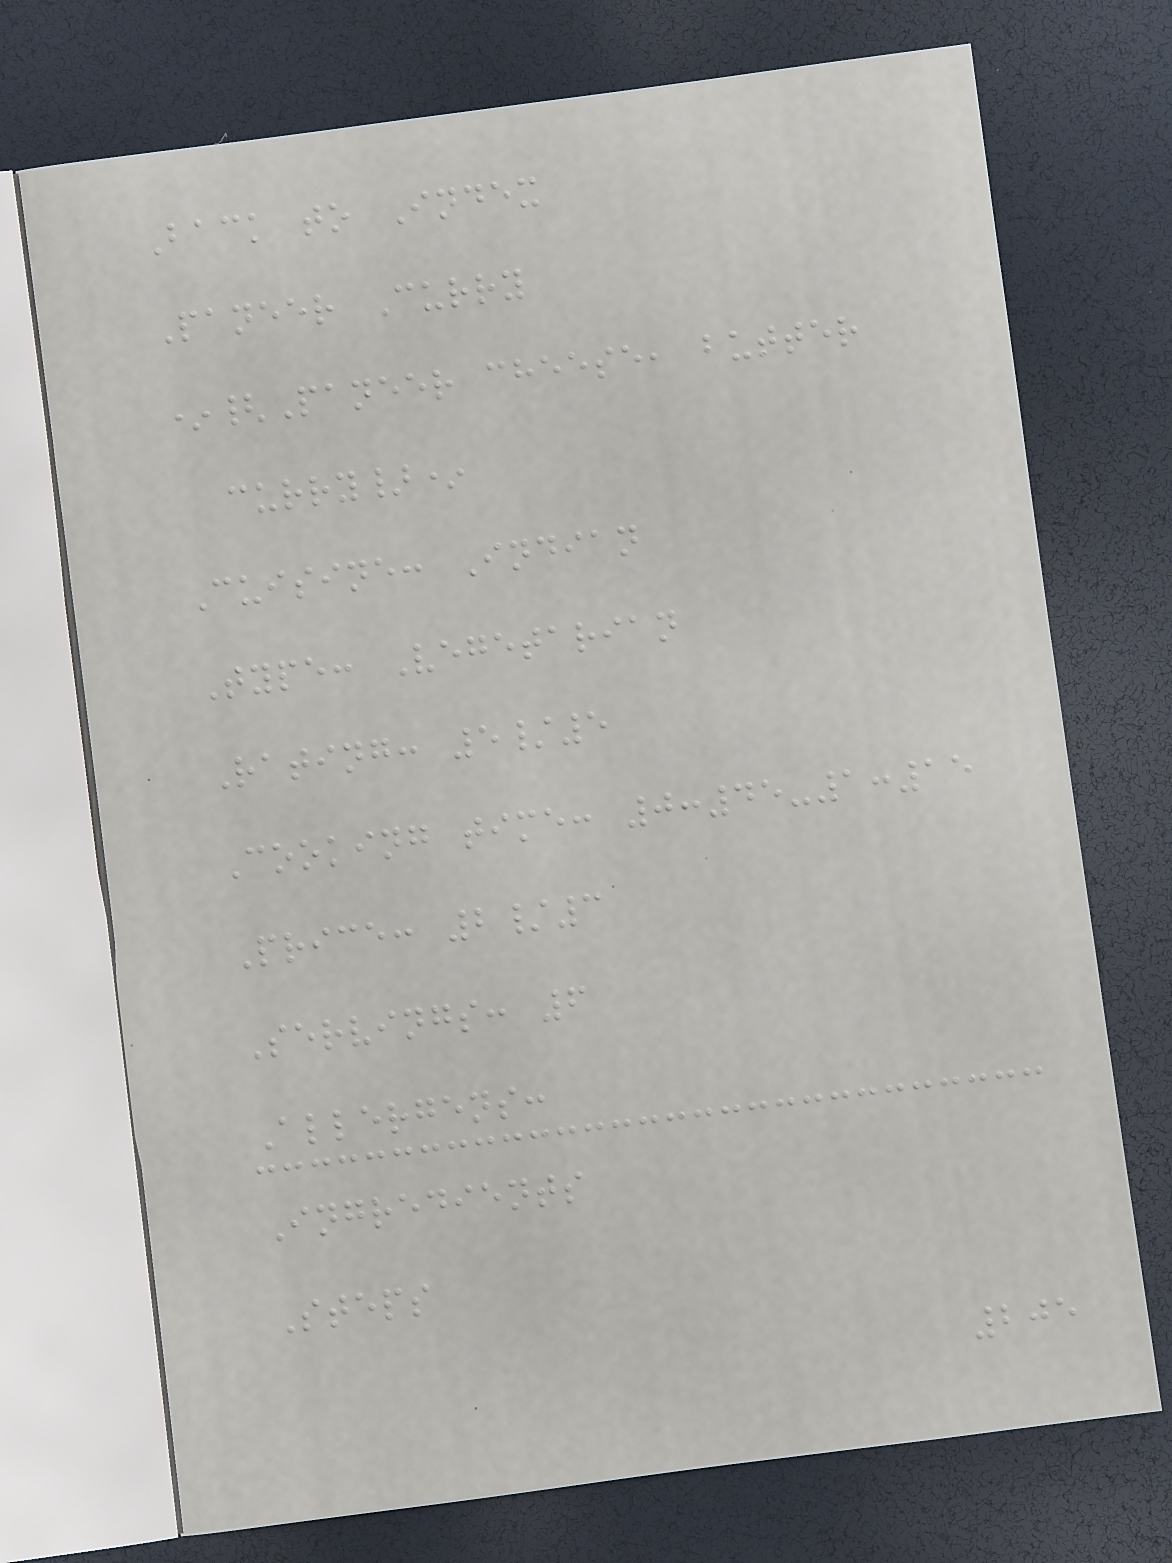Back to Index
Paneer Curry
*{Paneer cheese, butter
curry}*
Cuisine: Indian
Type: Vegetarian
Rating: 5/5
Cooking time: 0:45-1:15
Price: 2/3
Servings: 6
Allergens:
Ingredients
Steps
205
